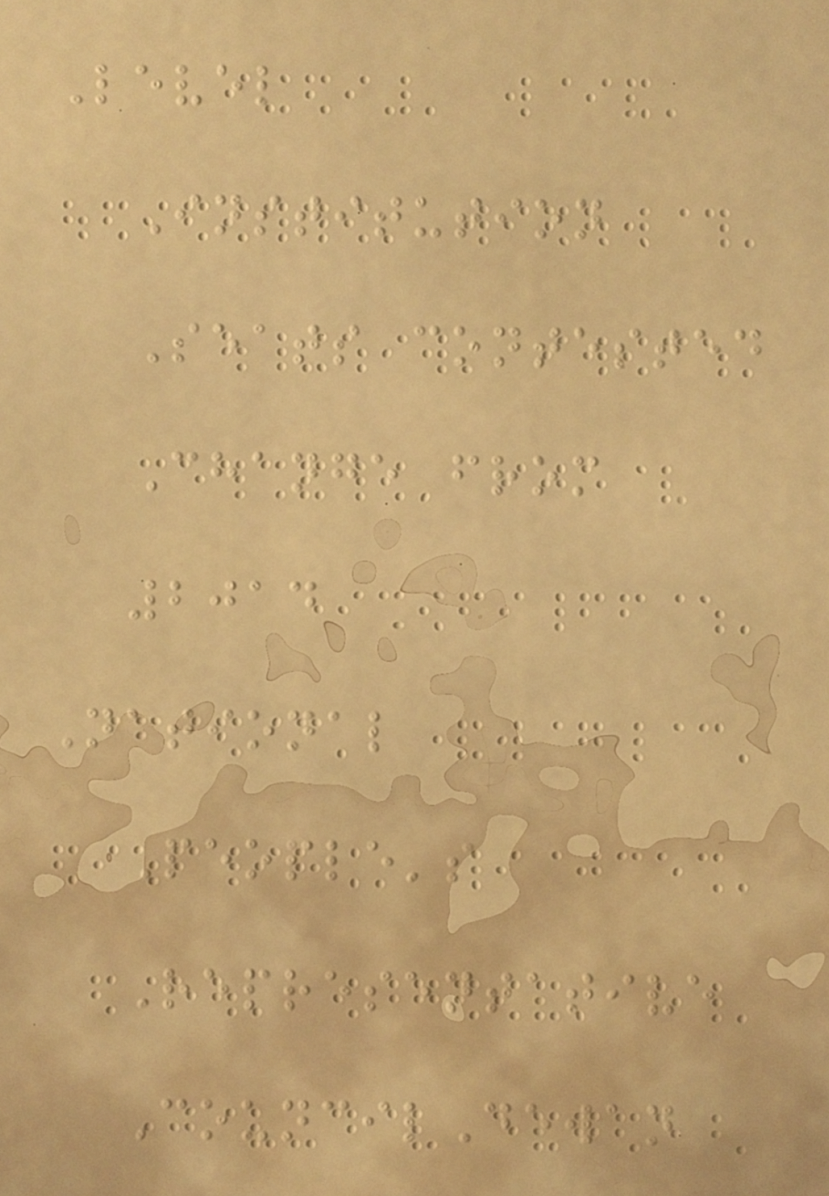Level
Institution
Seats contested
Change from
2014
National
People's
Representative
CouncilDewan
